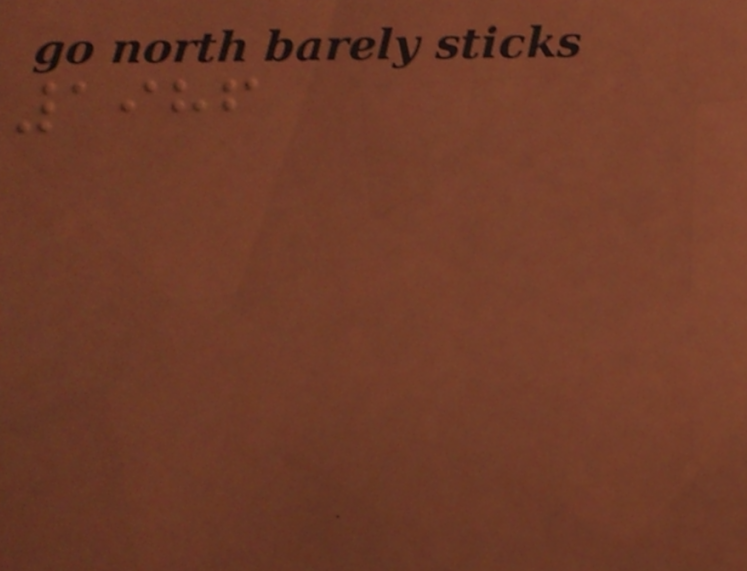1986
